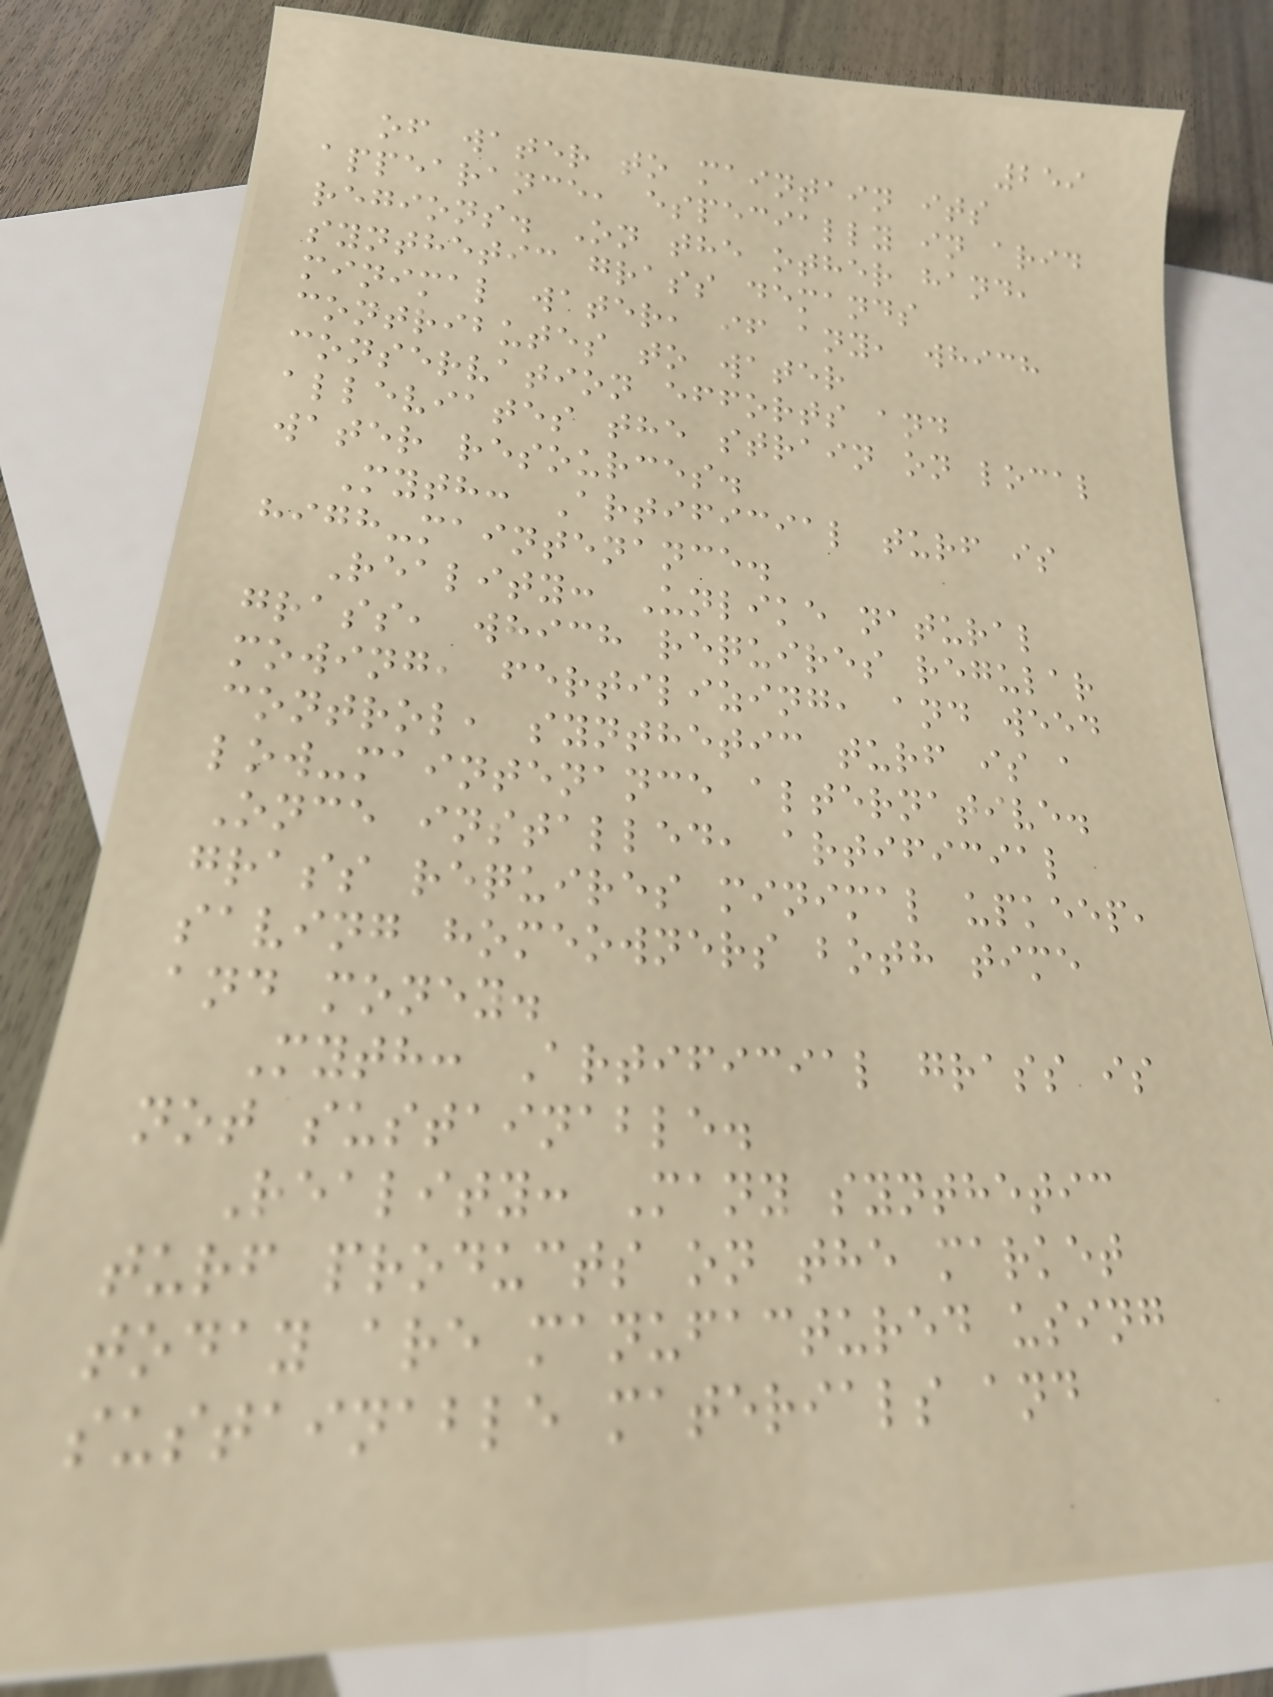259
of water to maintain its
appearance, especially in arid
regions. On the other hand,
synthetic grass demands
minimal water, if any, which
contributes to water
conservation efforts and
alleviates the strain on local
water resources.
Myth: Artificial turf is
high-maintenance.
Reality: Unlike natural
grass, which requires regular
mowing, fertilizing, and weed
control, synthetic turf is a
low-maintenance alternative.
Once installed, artificial
grass requires minimal upkeep,
saving homeowners both time
and money.
Myth: Artificial grass is
not sustainable.
Reality: Many synthetic
turf products on the market
today are manufactured using
sustainable materials and
